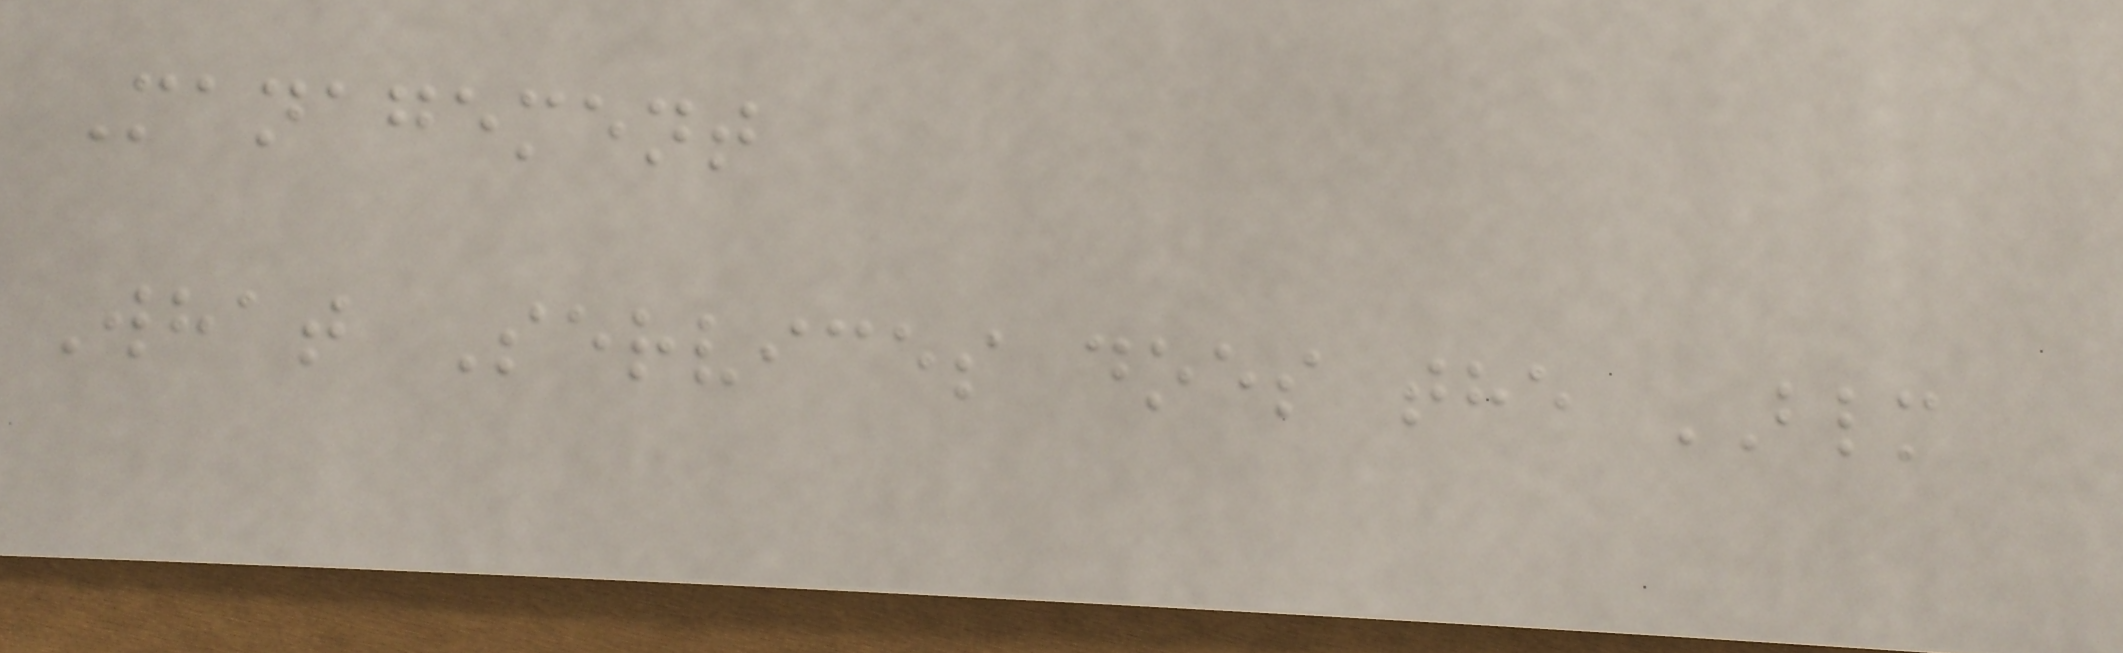Management
What Services does the BLM
